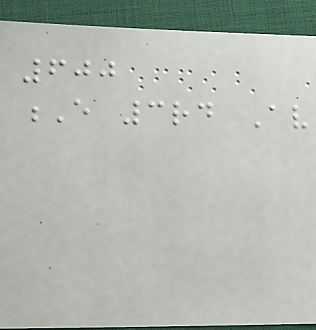600
E 3rd Av
